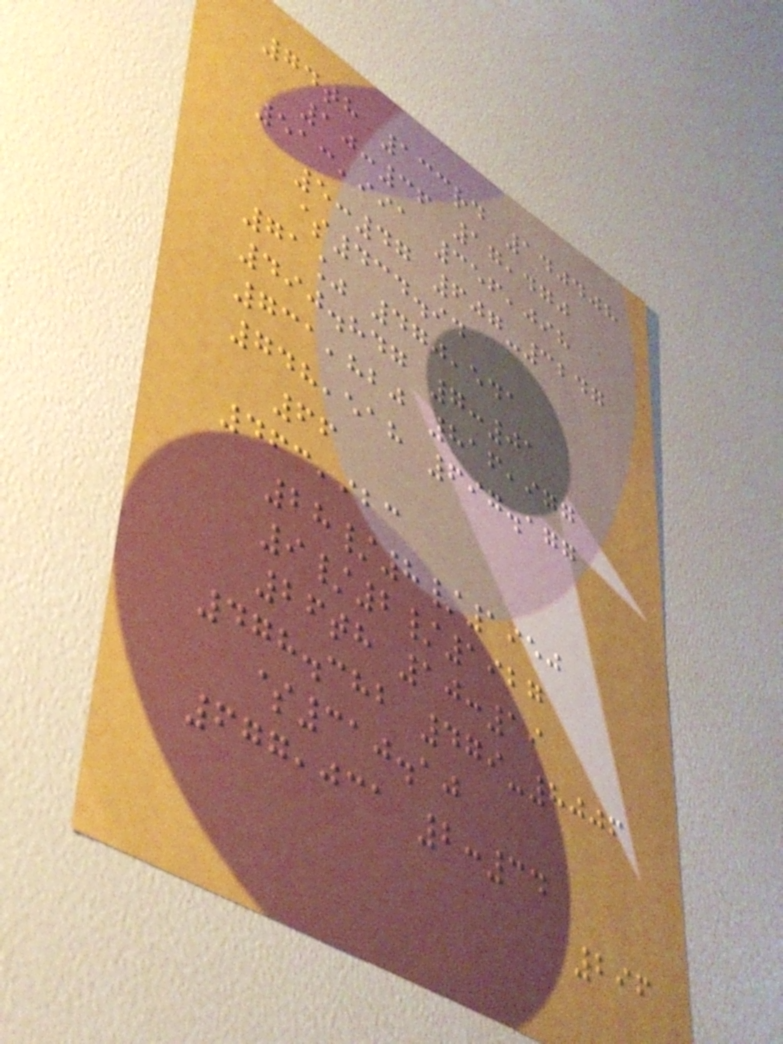74th 133rd 140408
10:36 17,470
513,991 356,098
5:47 607-3247
$434.94
71% 470,541
490.847 7:01
731,820 816,977
748,518 697.177
66
463,923
28/8/1950
9/2/1927
26th 10:19
478.382 479-8006
$310.10
677,031 2:34
296
